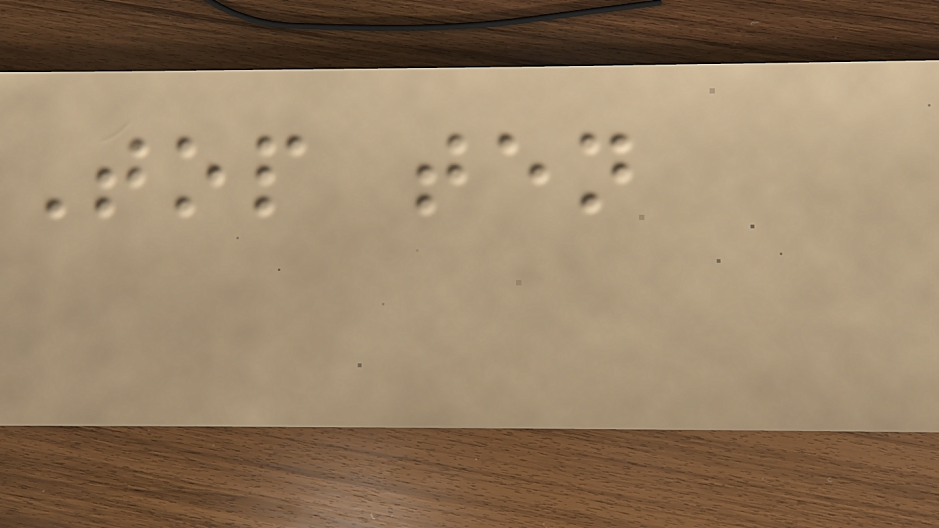Top ten
